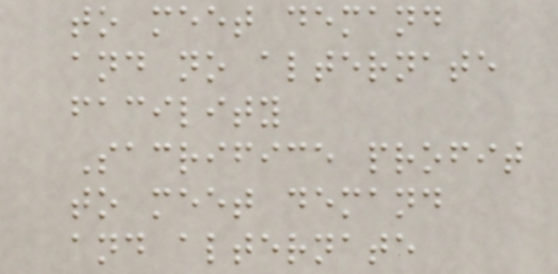to meet demand
and no alternate
facility
Sacrifice profit
to meet demand
and alternate
